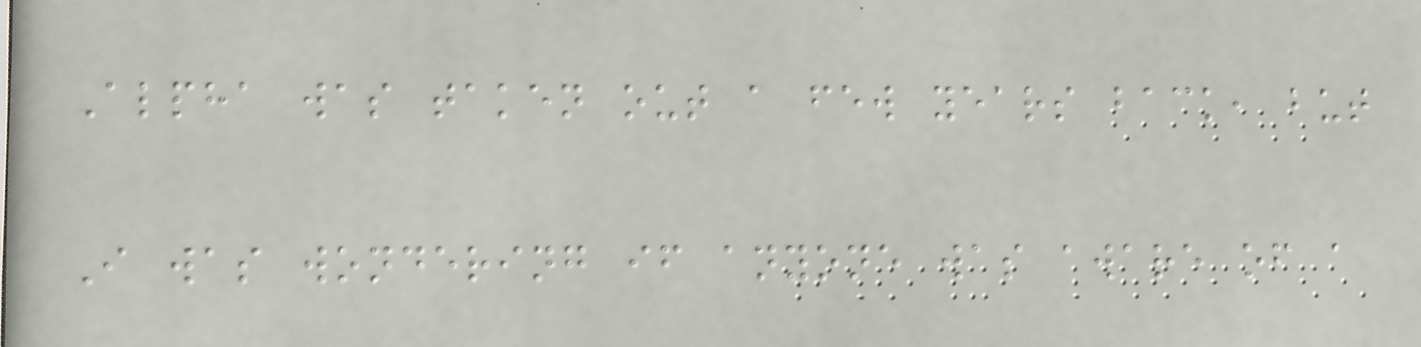Alpha was taken out a few years back, but
I was wondering if anyone was aware of a
